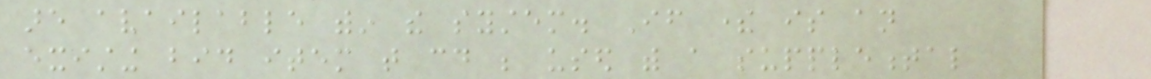are available within the system. If there is an
existing bid item that could be used with a supplemental
